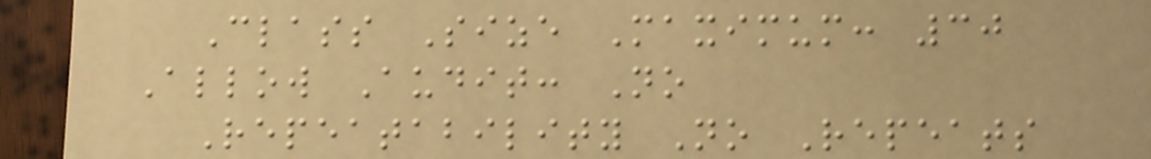Class Size Maximum: 30
Allow Audit: No
Repeatability No Repeats
